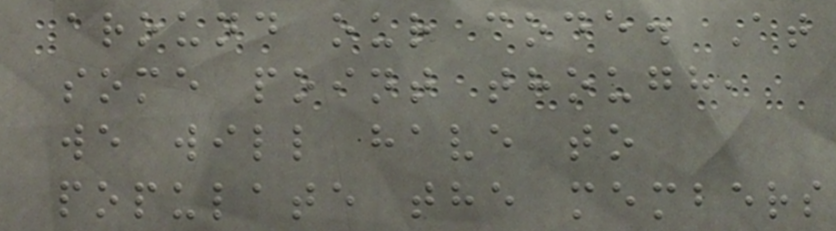around our code. At
some point though,
we will have to
populate the members
